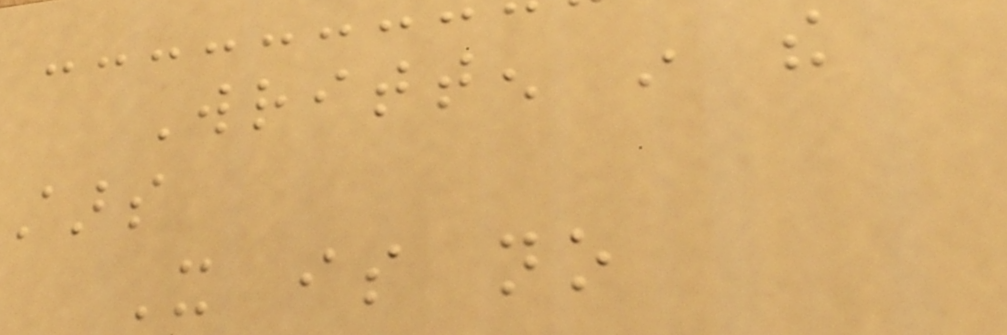Written in the
stars
It is no
